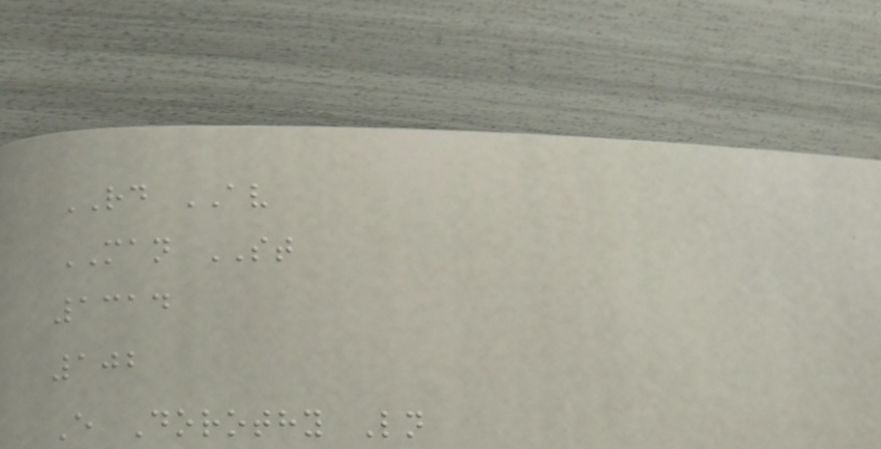RD AV
MAN ST
1314
102
E Dorothy Ln
